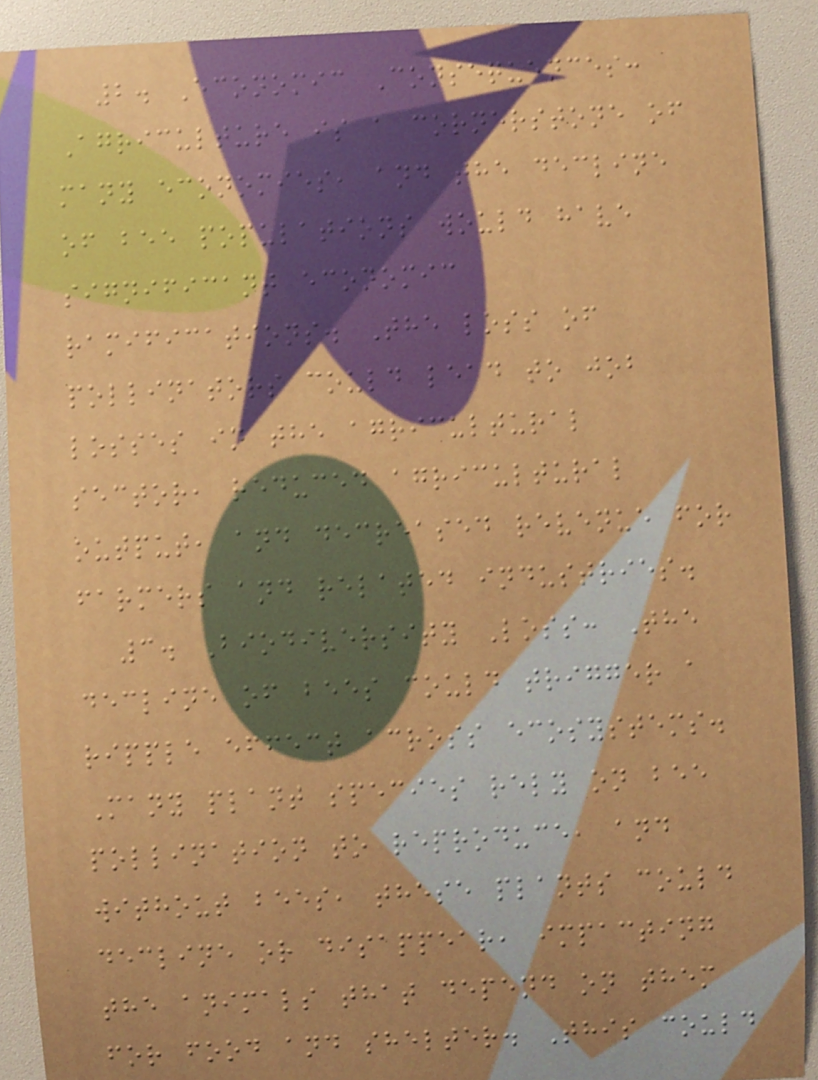2. Economic Consequences:
Agriculture is a cornerstone of
many economies, and the decline
of bee populations would have
significant economic
ramifications. The loss of
pollinators could lead to job
losses in the agricultural
sector, reduced agricultural
output, and decreased revenue for
farmers and related industries.
3. Biodiversity Loss: The
decline of bees could trigger a
ripple effect across ecosystems.
Many plant species rely on bee
pollination to reproduce, and
without bees, these plants could
decline or disappear, impacting
the animals that depend on them
for food and shelter. This could
